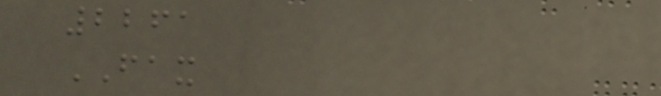2261
FAX
